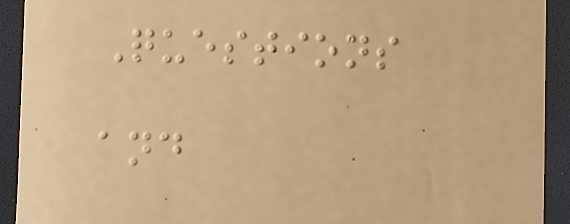Questions
and
